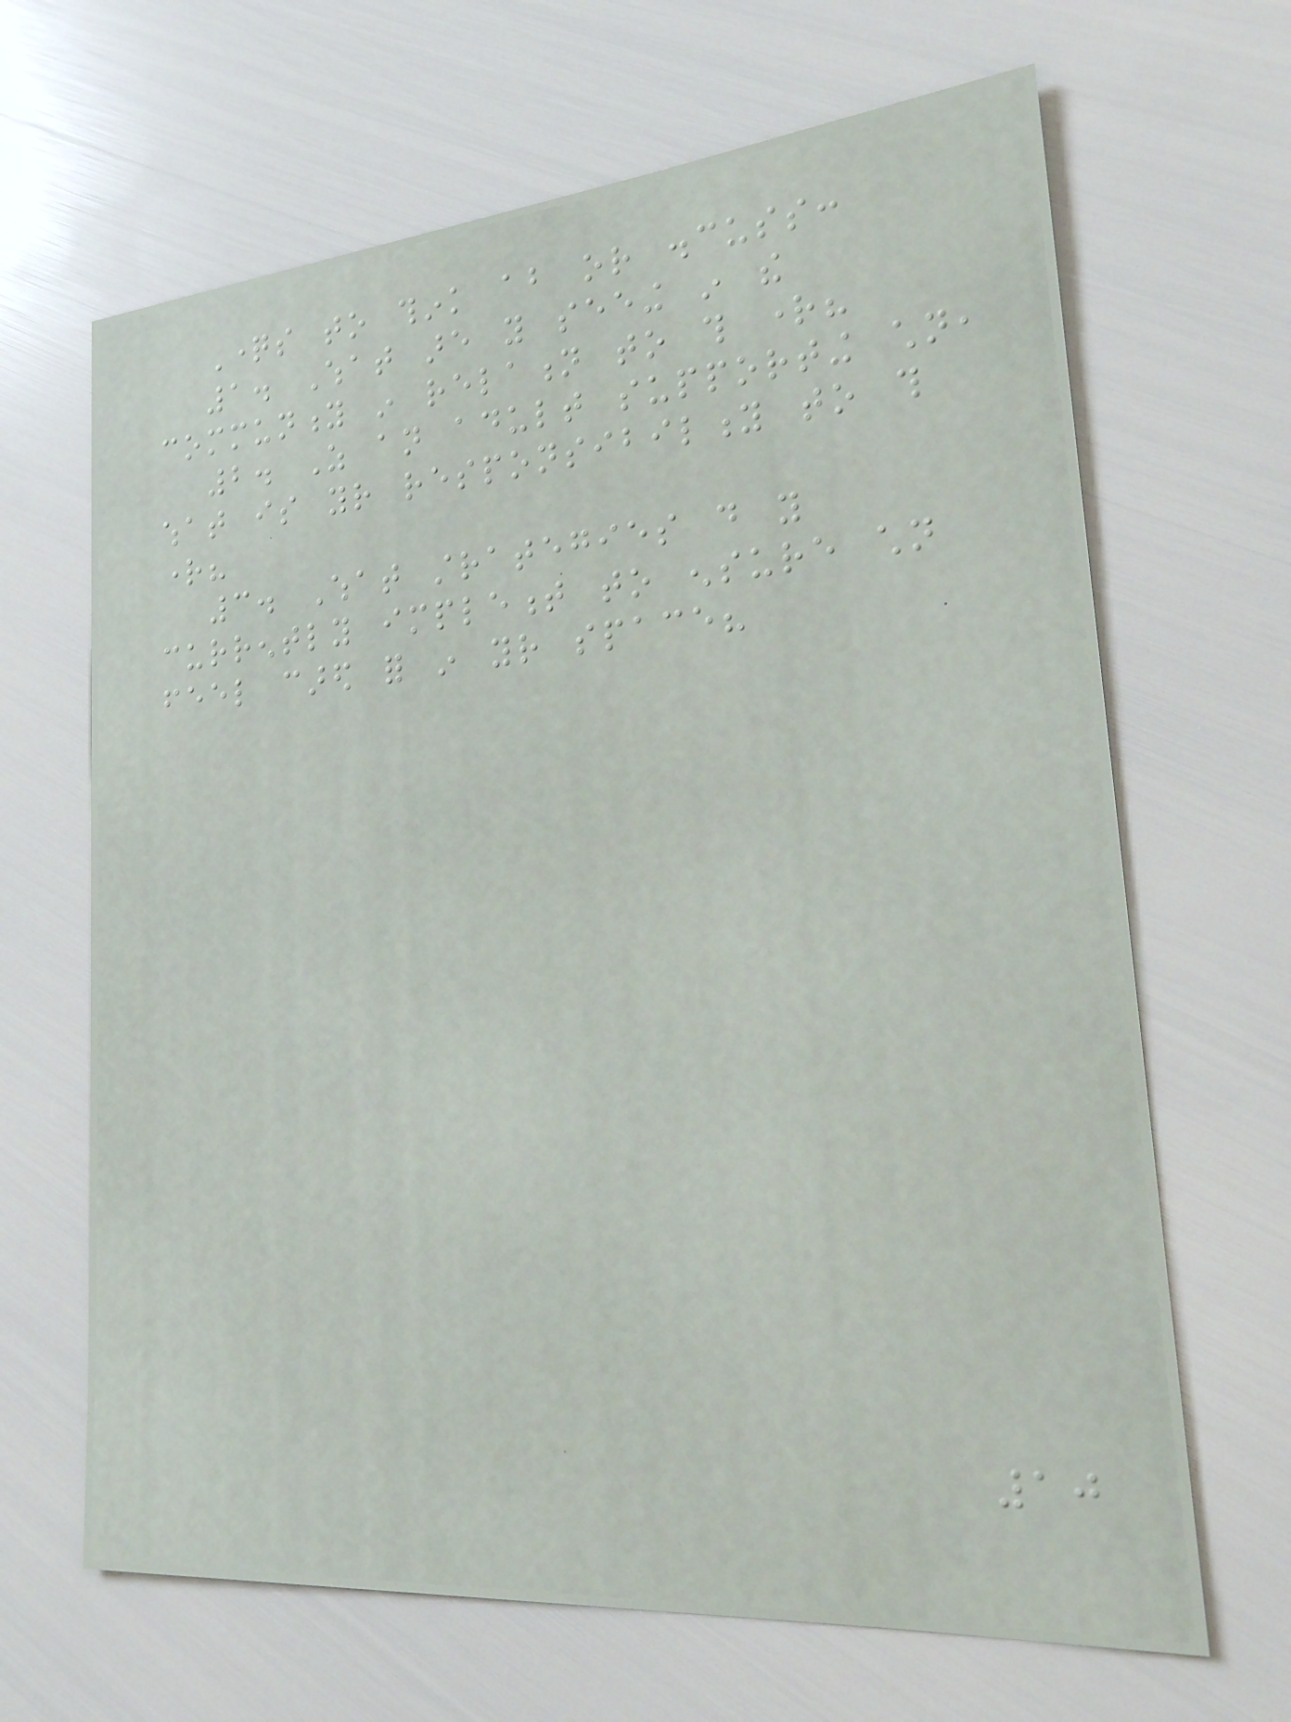Questions to think about or discuss:
1. What are you seeing in the
community in relation to this right?
2. As an adult supporting children,
what is your responsibility to this
right?
3. What strategies do you
currently implement to ensure children
feel cared for in your space?
10
